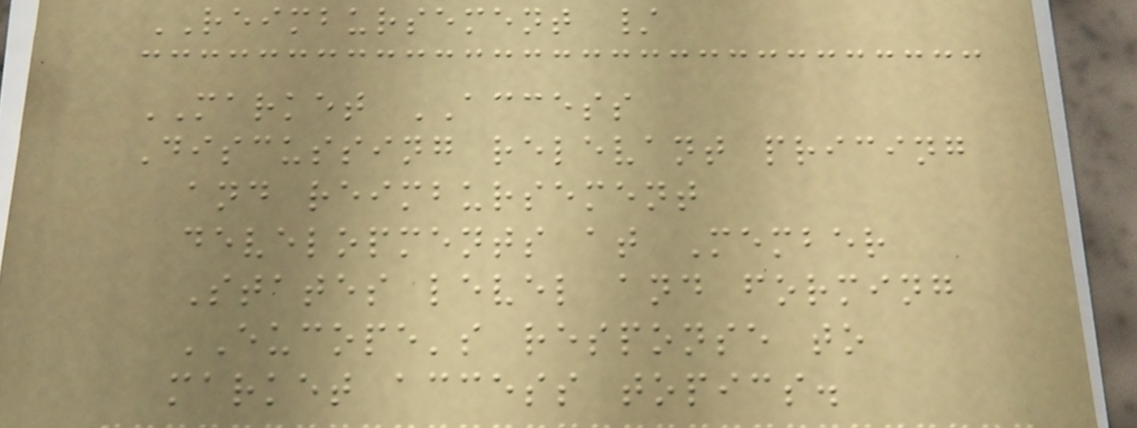REIMBURSEMENT /
MARKET ACCESS
Discussing relevant pricing
and reimbursement
developments at Member
States level and forming
EUCOPE's response to
market access topics.
